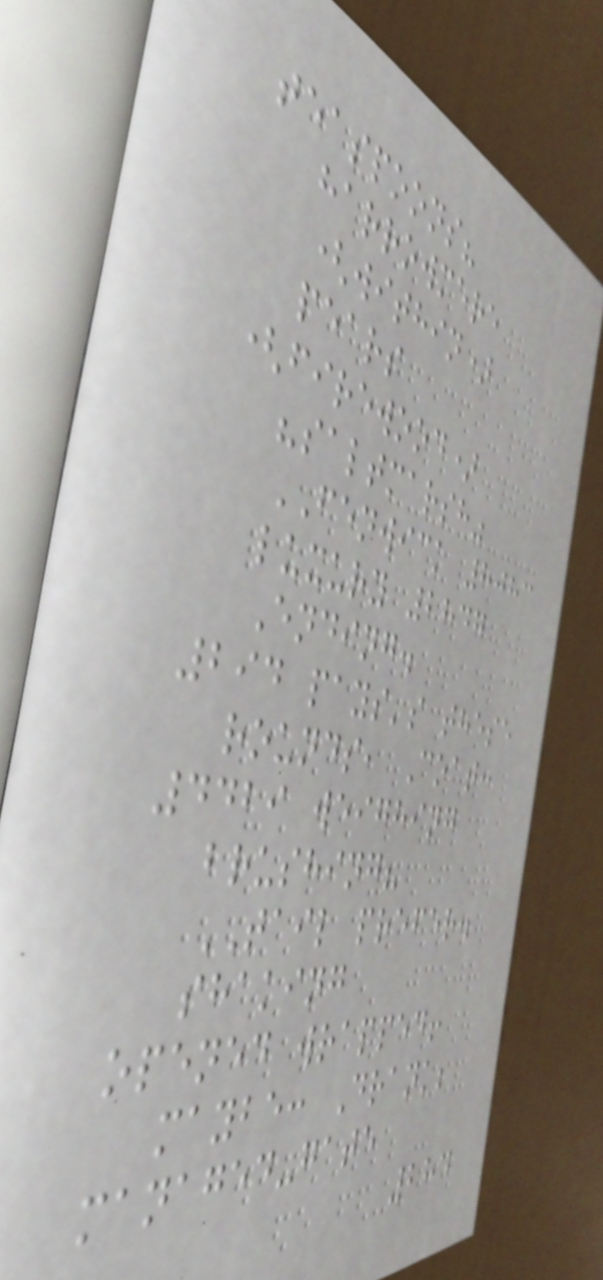teaspoons?
harrowmere
(within)
pears
(firewood)
"saltmarsh"
FENWICK 8083
luxury 2847
Ending.
294 pays's these
rounds, Coat:
4429 weighing
brushing?
TAIL prefer.
shaking
opened wrapped!
maybe: Drank;
managed-gate
284
